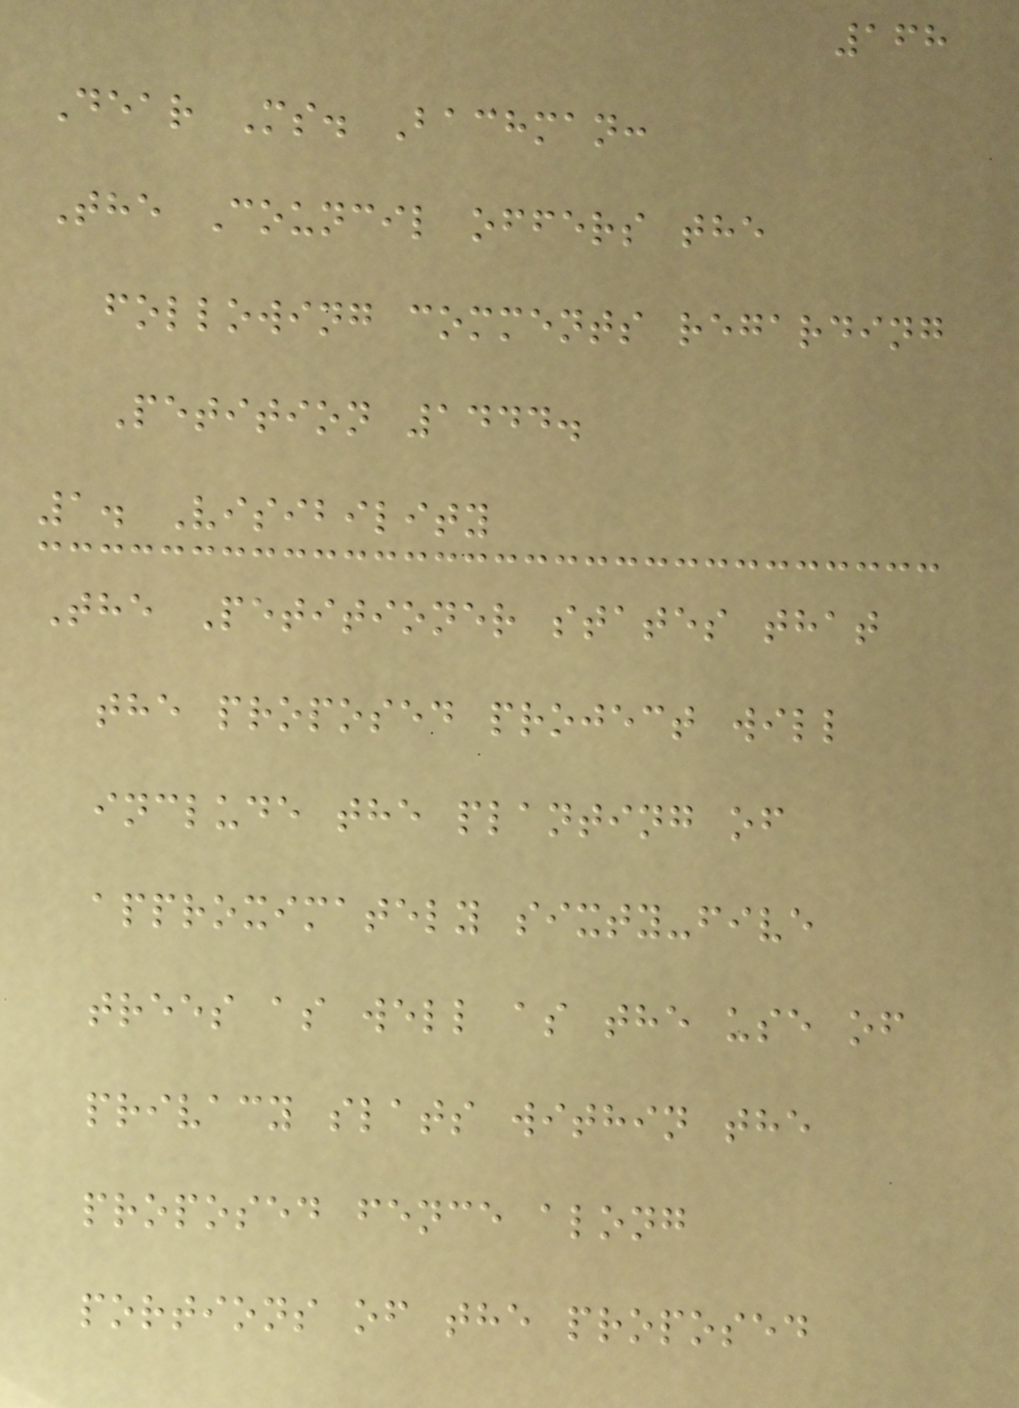168
Dear Ms. Bachman:
The Council offers the
following comments regarding
Petition 1444.
1. Visibility
The Petitioner states that
the proposed project will
include the planting of
approximately sixty-five
trees as well as the use of
privacy slats within the
proposed fence along
portions of the proposed
